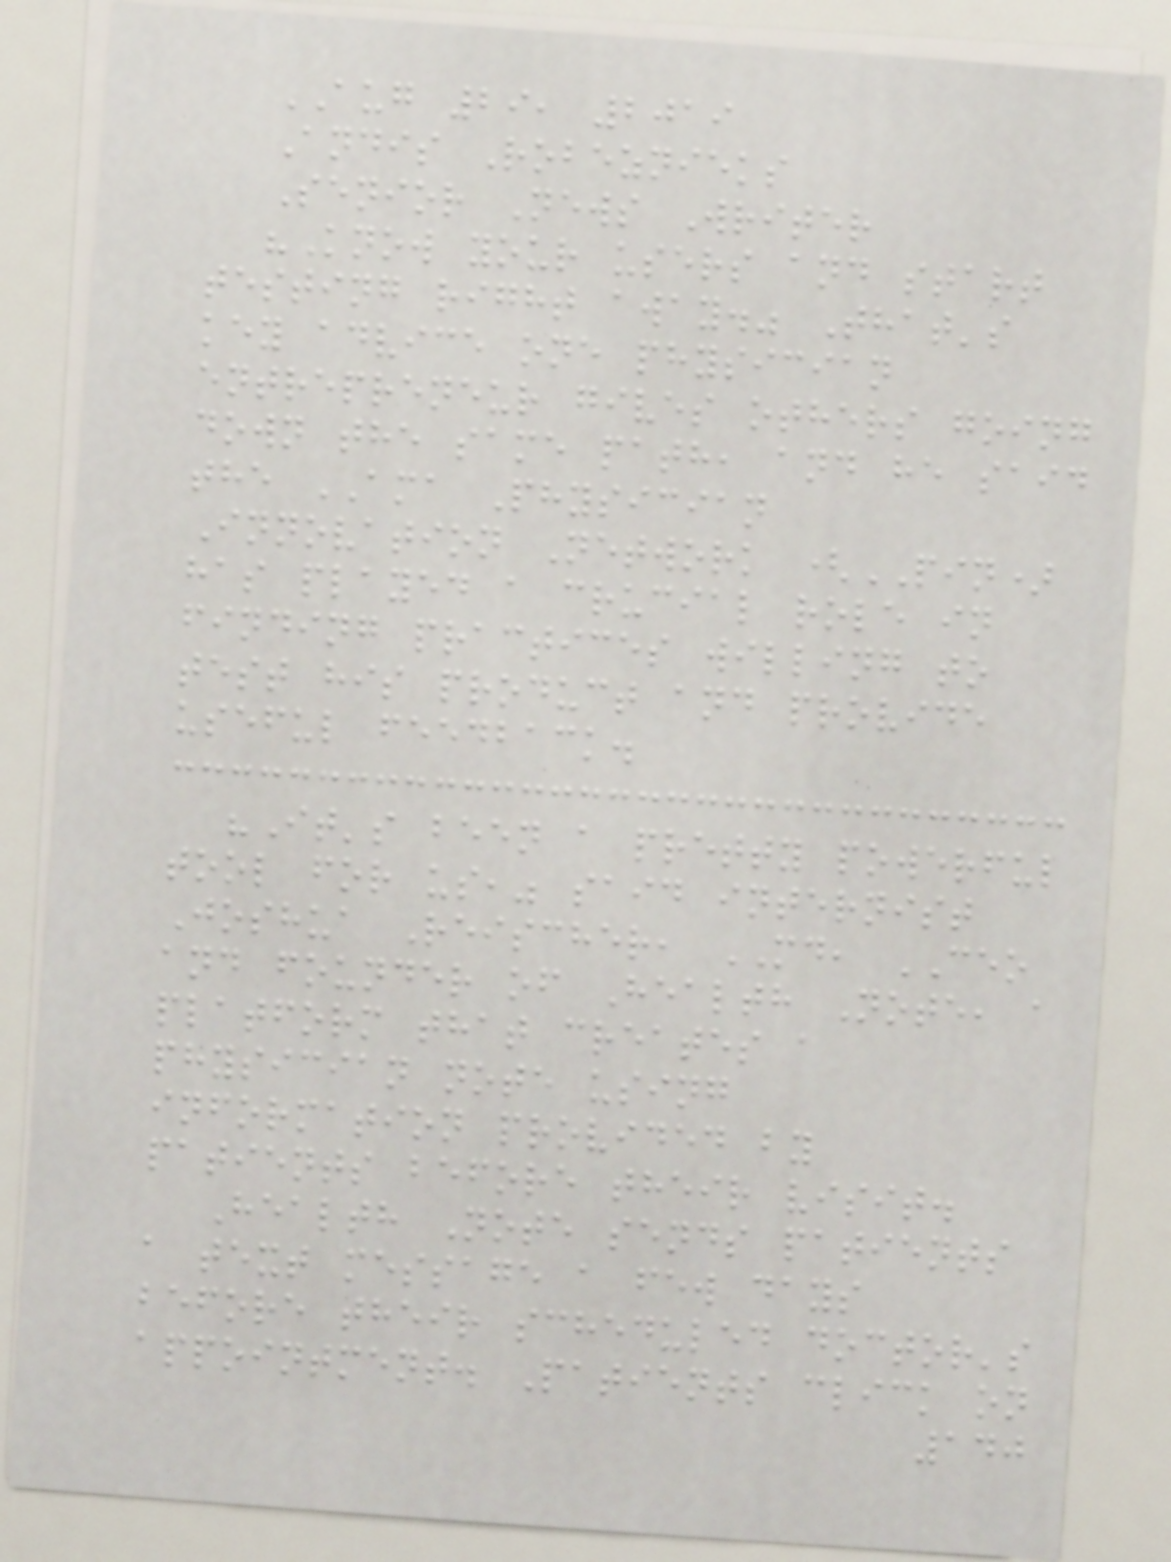AUG 29, 2019
Andis Robeznieks
Senior News Writer
"Know your users and start
testing right away." That's
key advice one physician
entrepreneur gives others going
down the same path, and he said
the AMA Physician
Innovation Network (PIN)
has played a crucial role in
finding practices willing to
test his product and provide
useful feedback.
"It's been a pretty powerful
tool for us," said internist
Joshua Reischer, MD, CEO
and founder of Health Note, a
platform that creates a
physician note using
information provided by
patients before their visit.
Health Note sends patients
a text message a few days
before their scheduled doctor's
appointment. Patients click on
140
